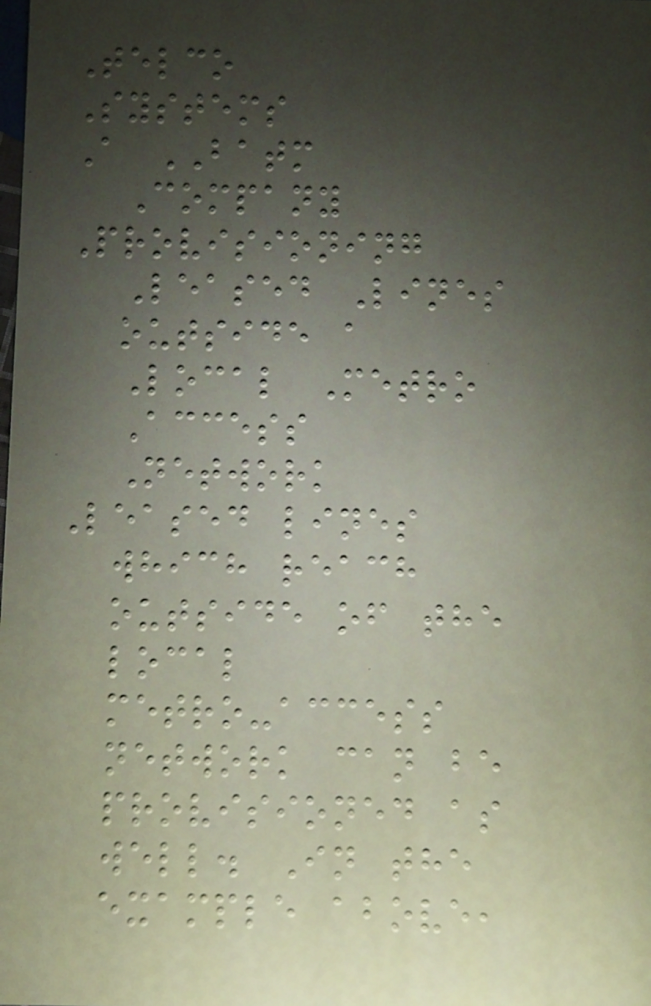Telco
Systems
A BATM
Company
Provisioning
Leased Lines
outside a
Local Metro
Access
Network
Leased lines
which reach
outside of the
local
metro-access
network can be
provisioned as
well. In the
example above,
